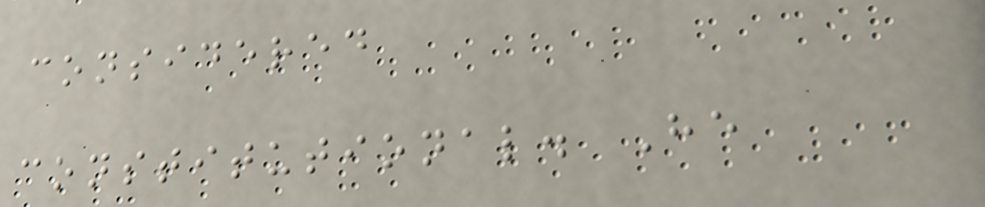considered
constitutional. He
